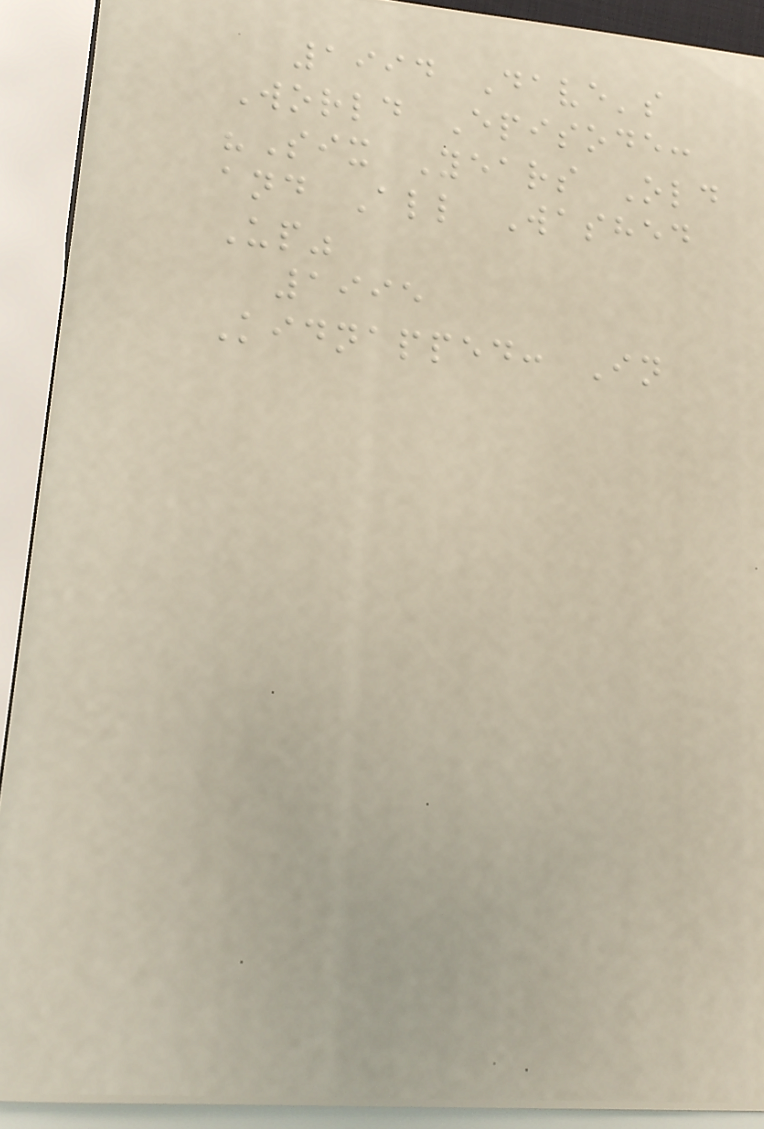1994 Dave's
World Episode:
"Six Years Old
and All Washed
Up"
1995
Kidnapped: In
